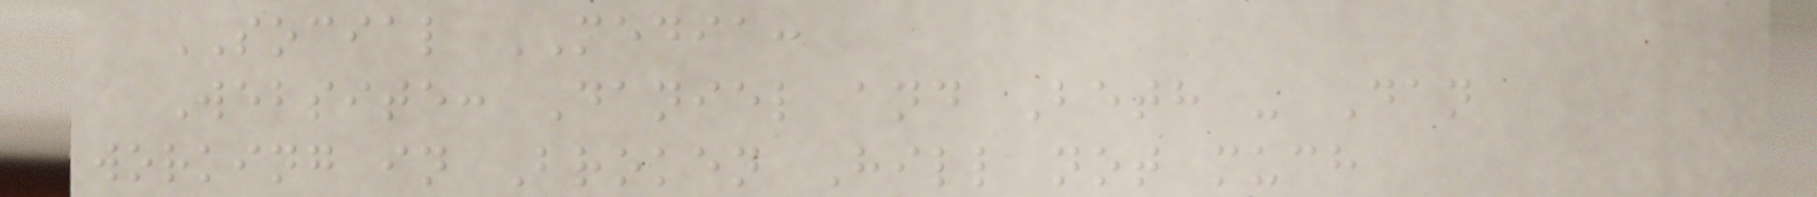SOCIAL MEDIA:
Website: Daniel and Beth - Dan
working in Broken Hill not much
